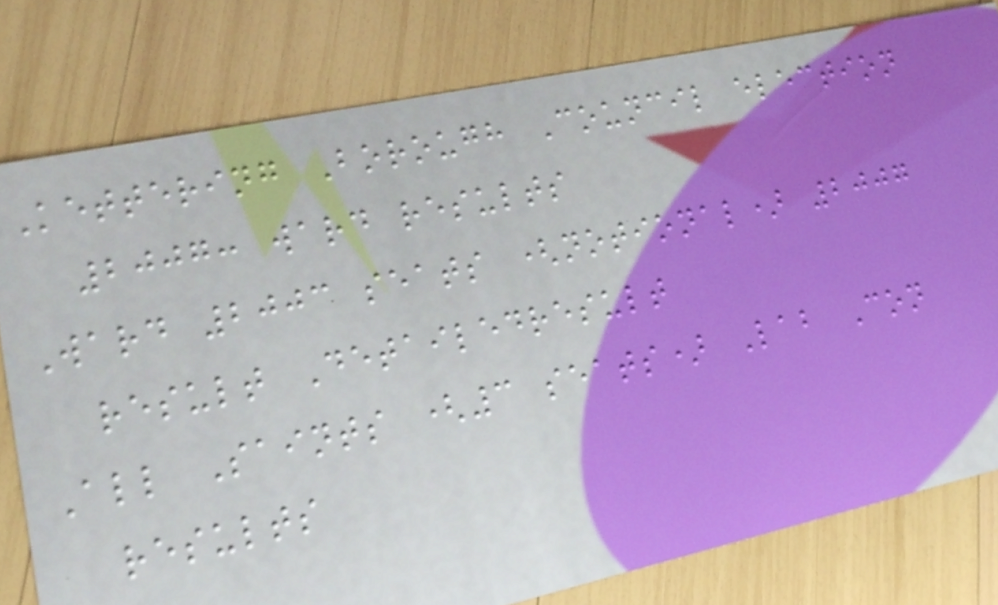Kettering Borough Council election
2007: ward results
Ward 2003 seats (notional) 2007
result Detailedresult
All Saints (3 seats) Lab Con
results
